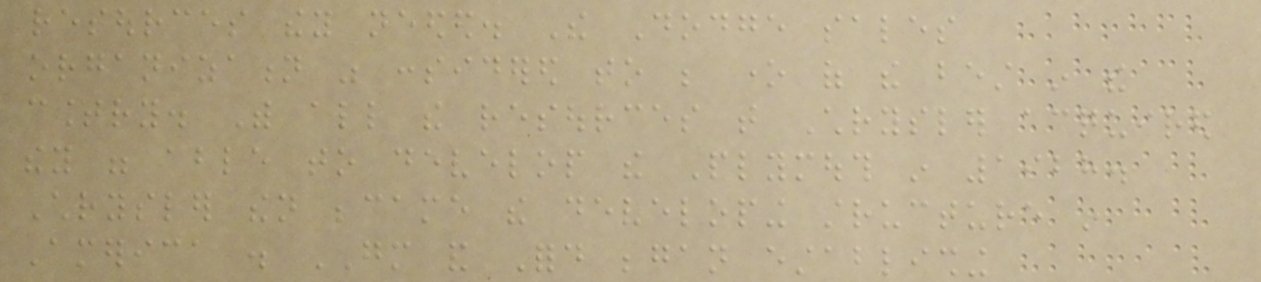resources they needed. The Dodge sales
organization was considered to be one of the best in the
country. With all the resources that Chrysler acquired
they were able to develop the Plymouth in 1928.
Chrysler then became the developing structure in
America . GM and Ford began establishing
